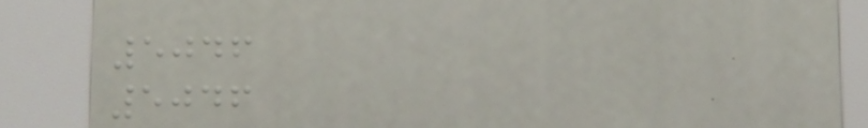5046
5046
